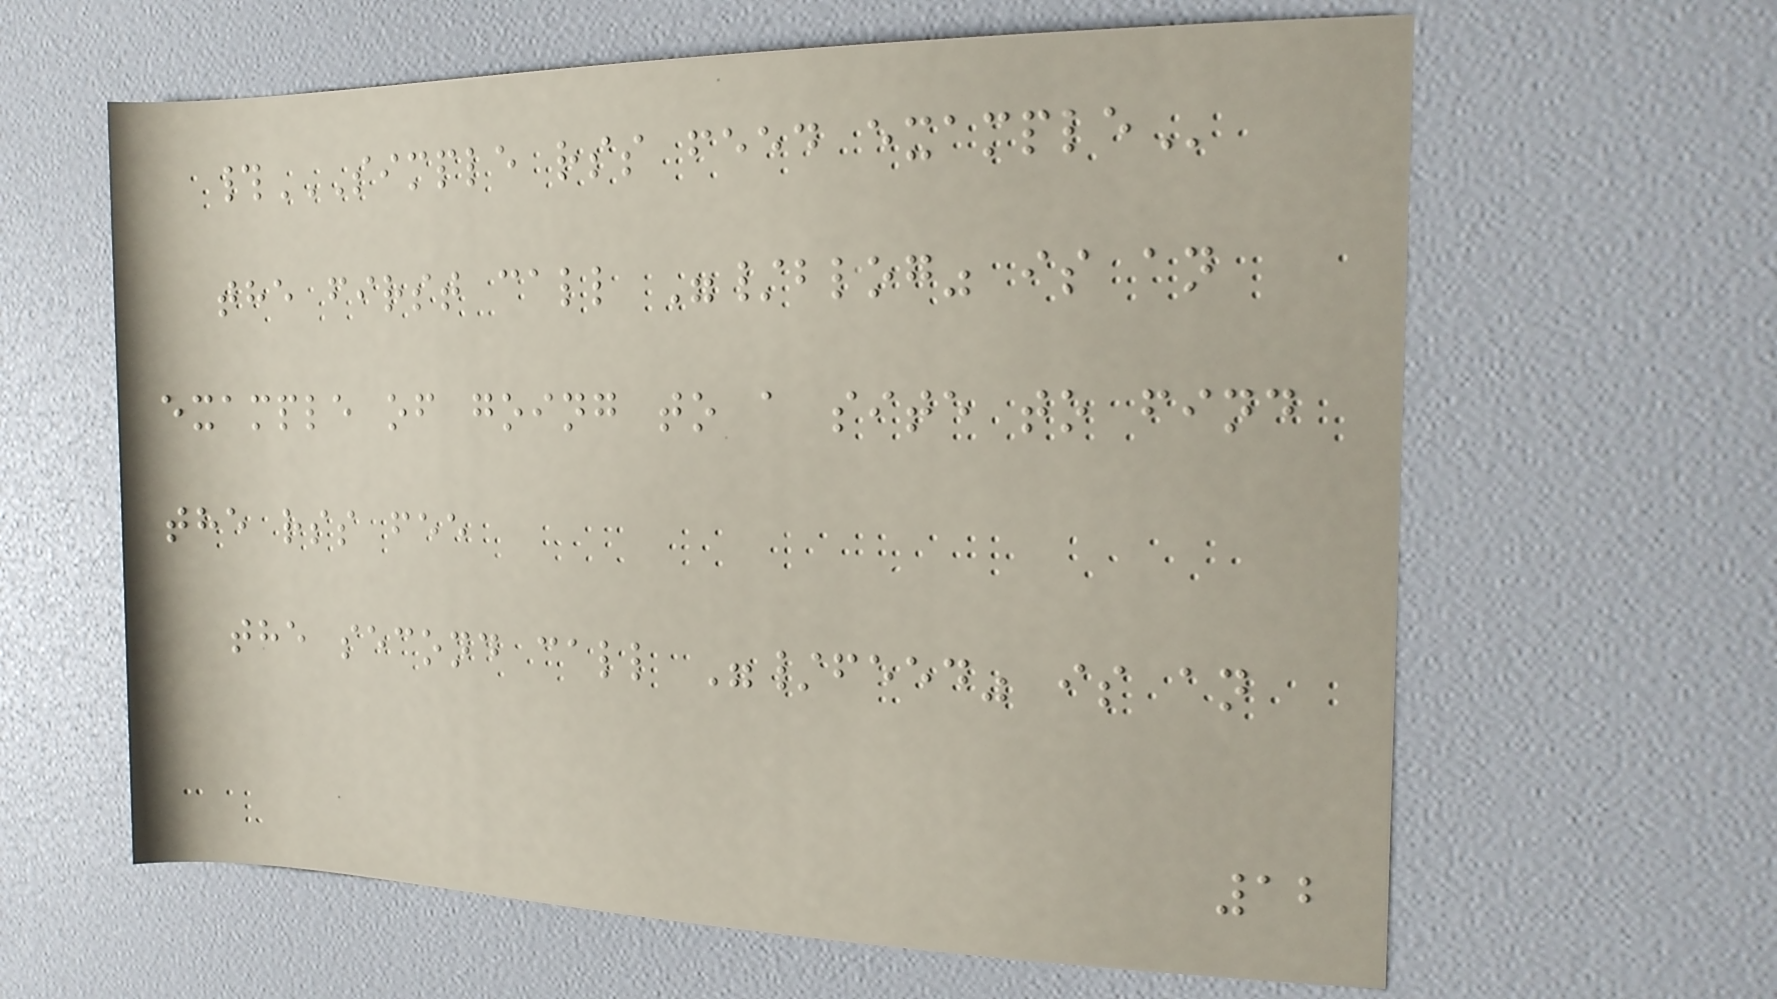#SIMPLE RSS FEED EXAMPLE
the first call "/blog" is an
example of going to a site to find
the rss fee
the second call "/feed" is an
12
